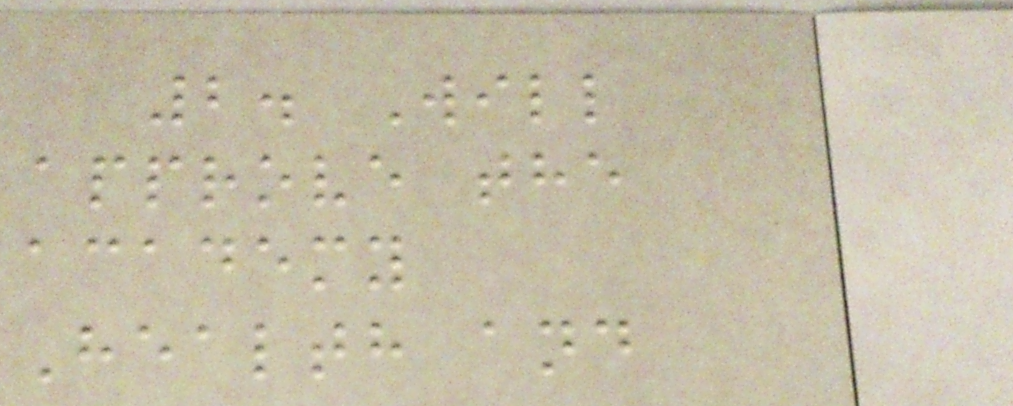2. Will
approve the
academy
Health and
